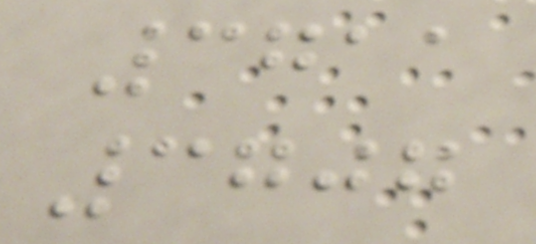3711
3707
